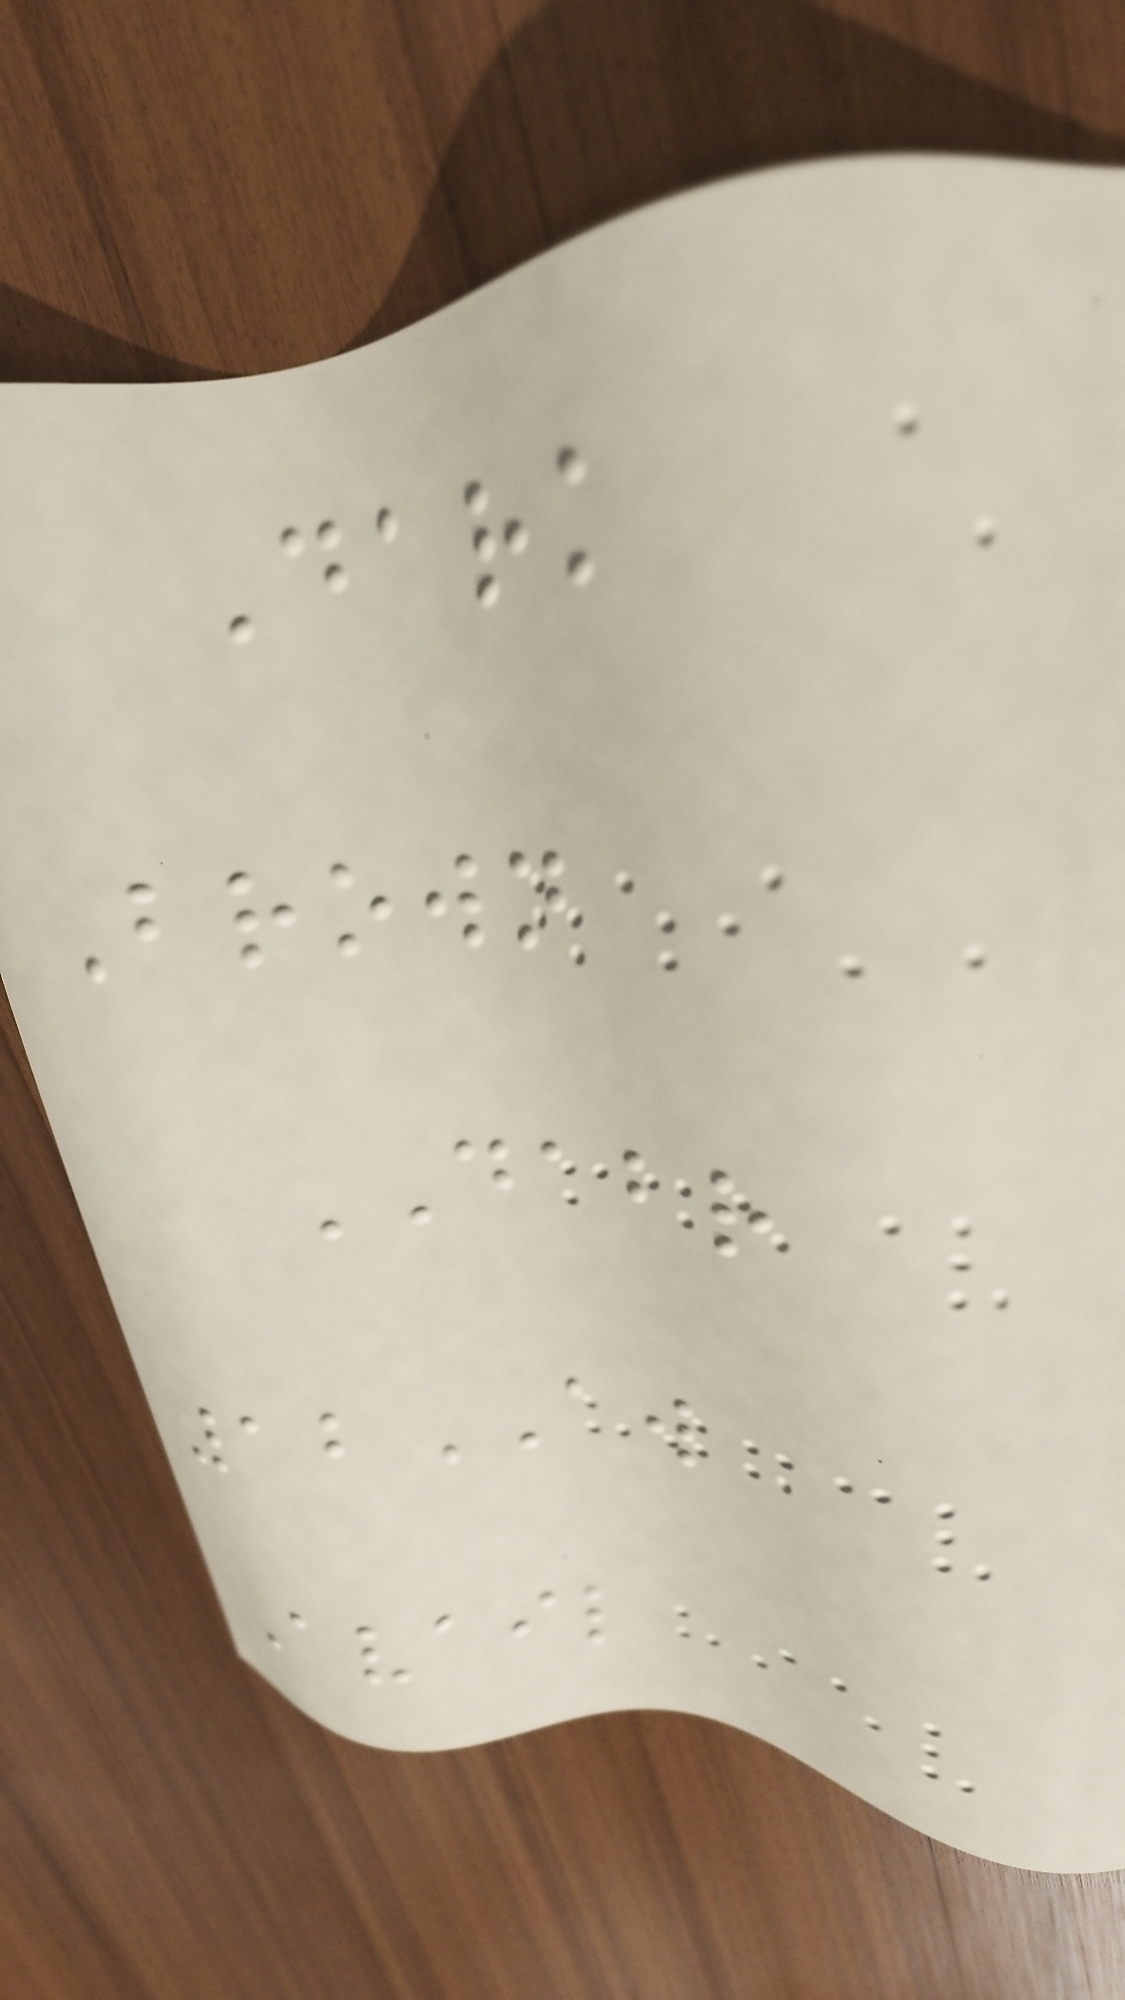Dark
Brown
DABR
12AW
Avail
